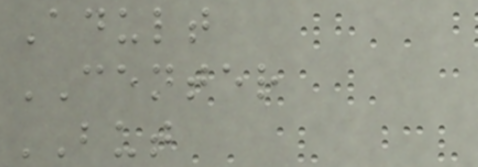Adult
CENTER
BUT
